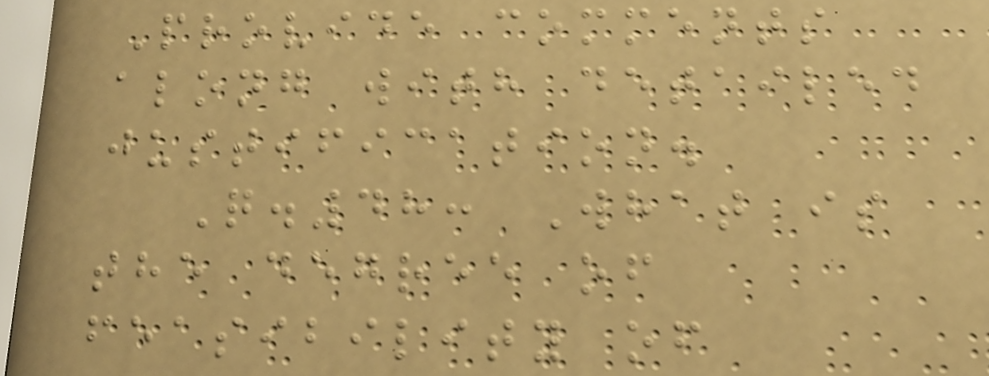Provide comments
along with detailed
justification.
Q.48: What is
the degree of
feasibility of
